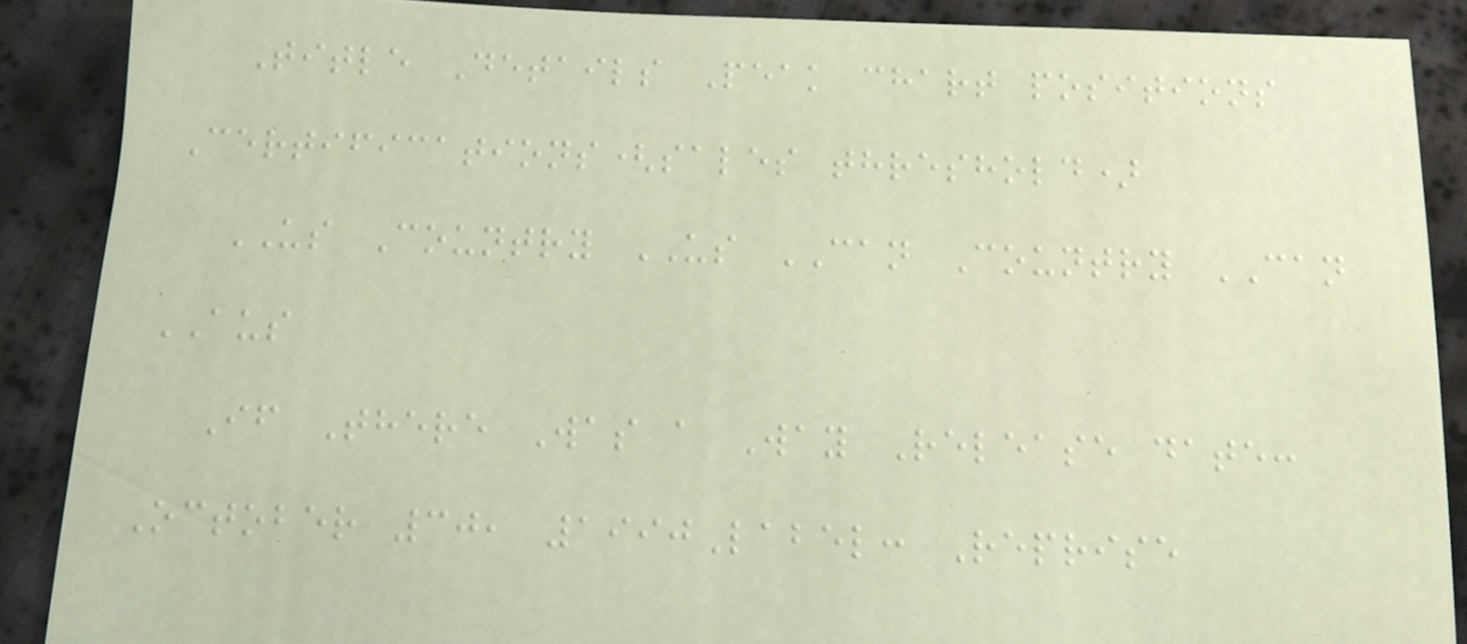Title Details Peak chart positions
Certifications(sales threshold)
US Country US CAN Country CAN
AUS
If There Was a Way Release date:
October 30, 1990Label: Reprise
